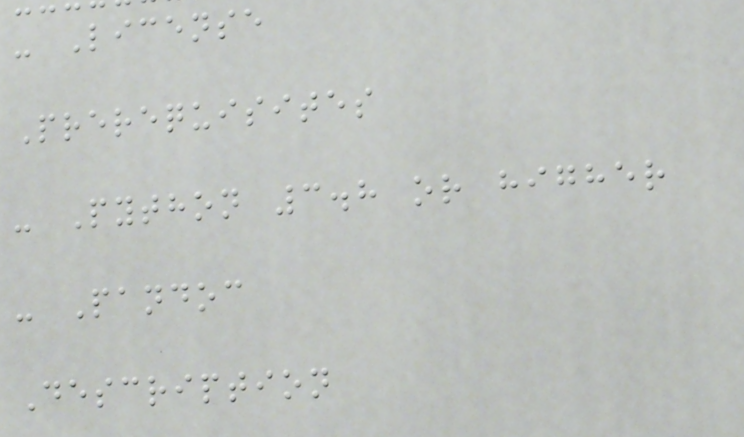- License
Prerequisites
- Python 3.8 or higher
- Pandoc
Description
